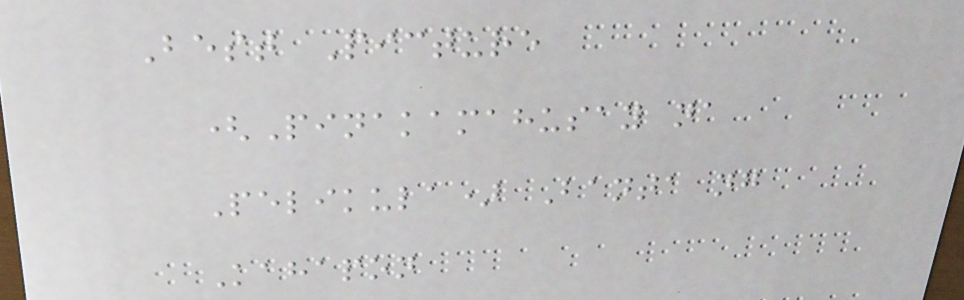Best Picture
(Pinakamahusay na
Pelikula) Banta ng
Kahapon
